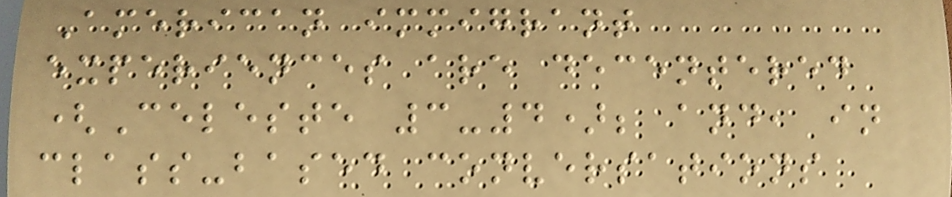American immigrant
experiences are decentered
(Celeste 3-4); and, in
class-based conversations
